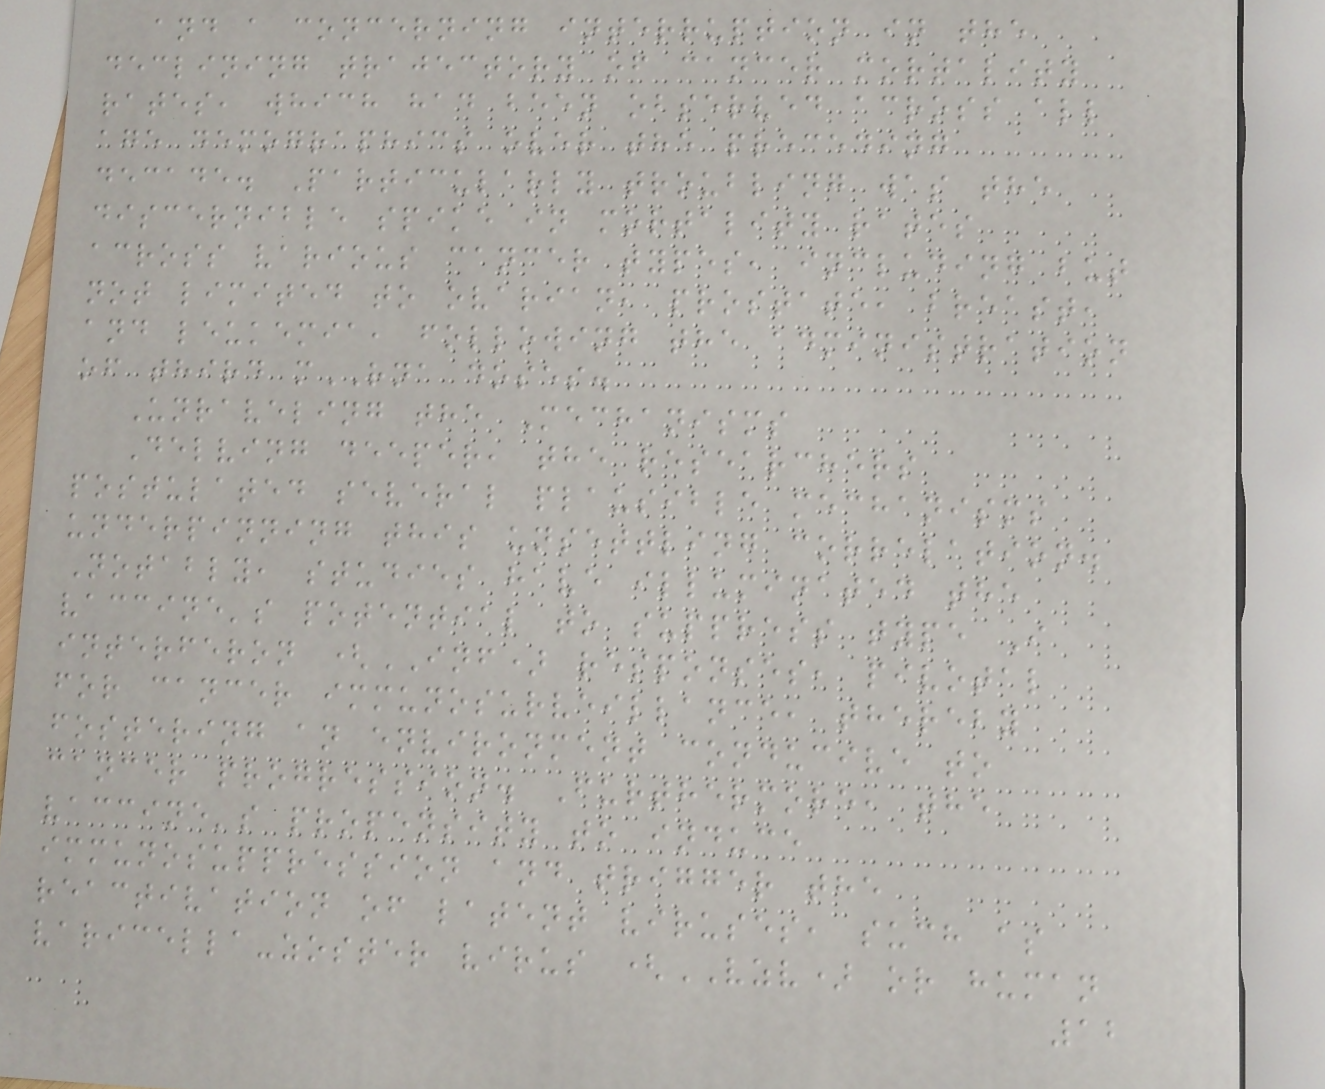and a concerning interruption in the
declining trajectory of cancer mortality
rates, which had been observed across all
age demographics over the preceding
decade. Particularly troubling was the
discernible spike in mortality rates
across various cancer types, including but
not limited to ovarian, prostate, breast,
and leukemia, following the administration
of third mRNA doses.
Unraveling the Mechanisms
Delving deeper, the researchers
postulated several plausible mechanisms
underpinning this unsettling correlation.
Notably, studies have illuminated the
vaccine's potential to suppress type I
interferon (INF) responses, pivotal
for cancer immunosurveillance, thereby
fostering an environment conducive to
cancer progression. Furthermore, the
vaccine's propensity to induce
immunosuppression and trigger the
reactivation of latent viruses, such as
varicella-zoster virus (VZV) or human
12
